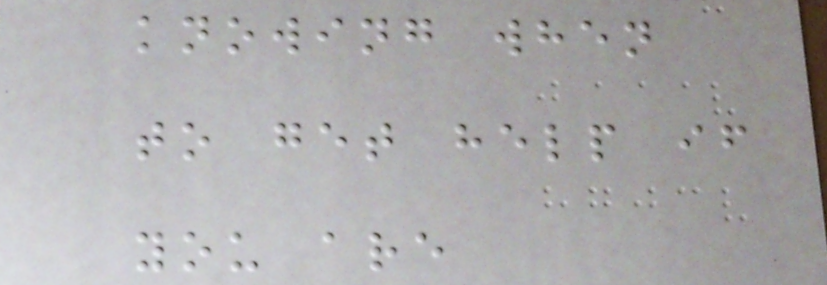knowing when
to get help if
you are
